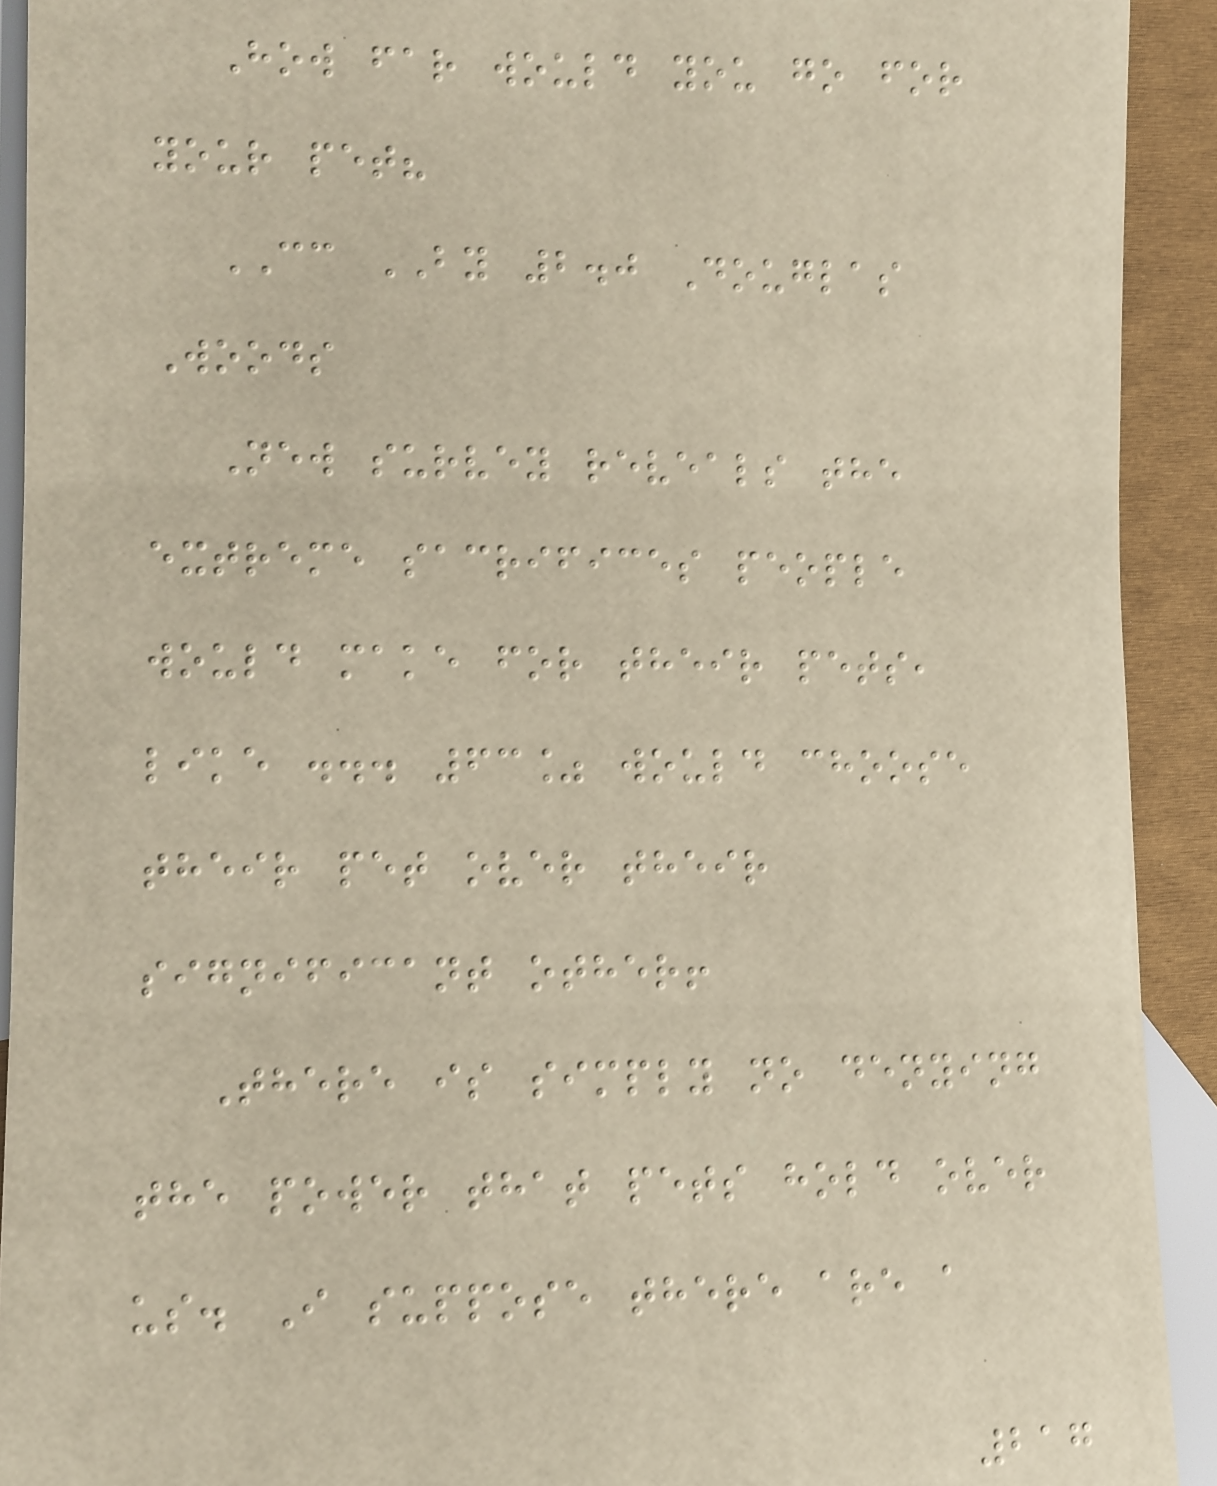How far would you go for
your pet?
CC BY 2.0 Douglas
Woods
New survey reveals the
extreme sacrifices people
would make for their pets,
like ... 63% would choose
their pet over their
significant other!
There is simply no denying
the power that pets hold over
us. I suppose there are a
217
